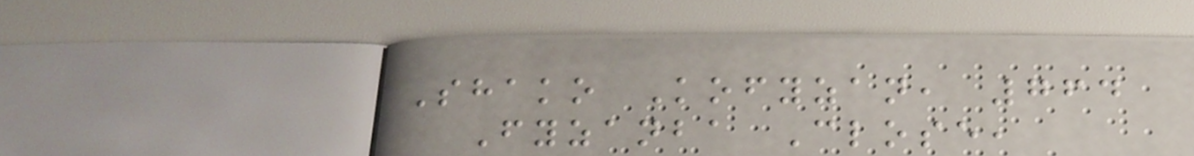Shako Kofyzan, 764
Fyzanba Close,
